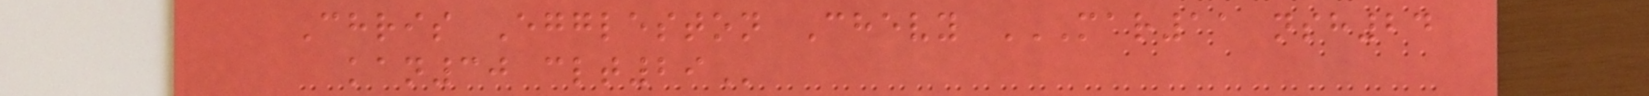Chris Eggleston Chevy MAR11 NSH24
KAN30 CLT29
